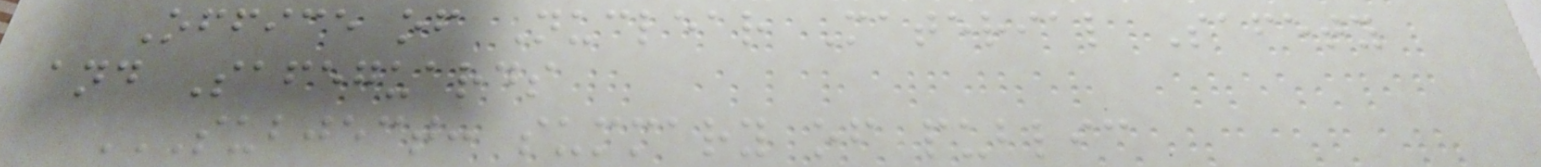Office of Nuclear Material Safety
and Safeguards
SUBJECT: SUMMARY OF PUBLIC
